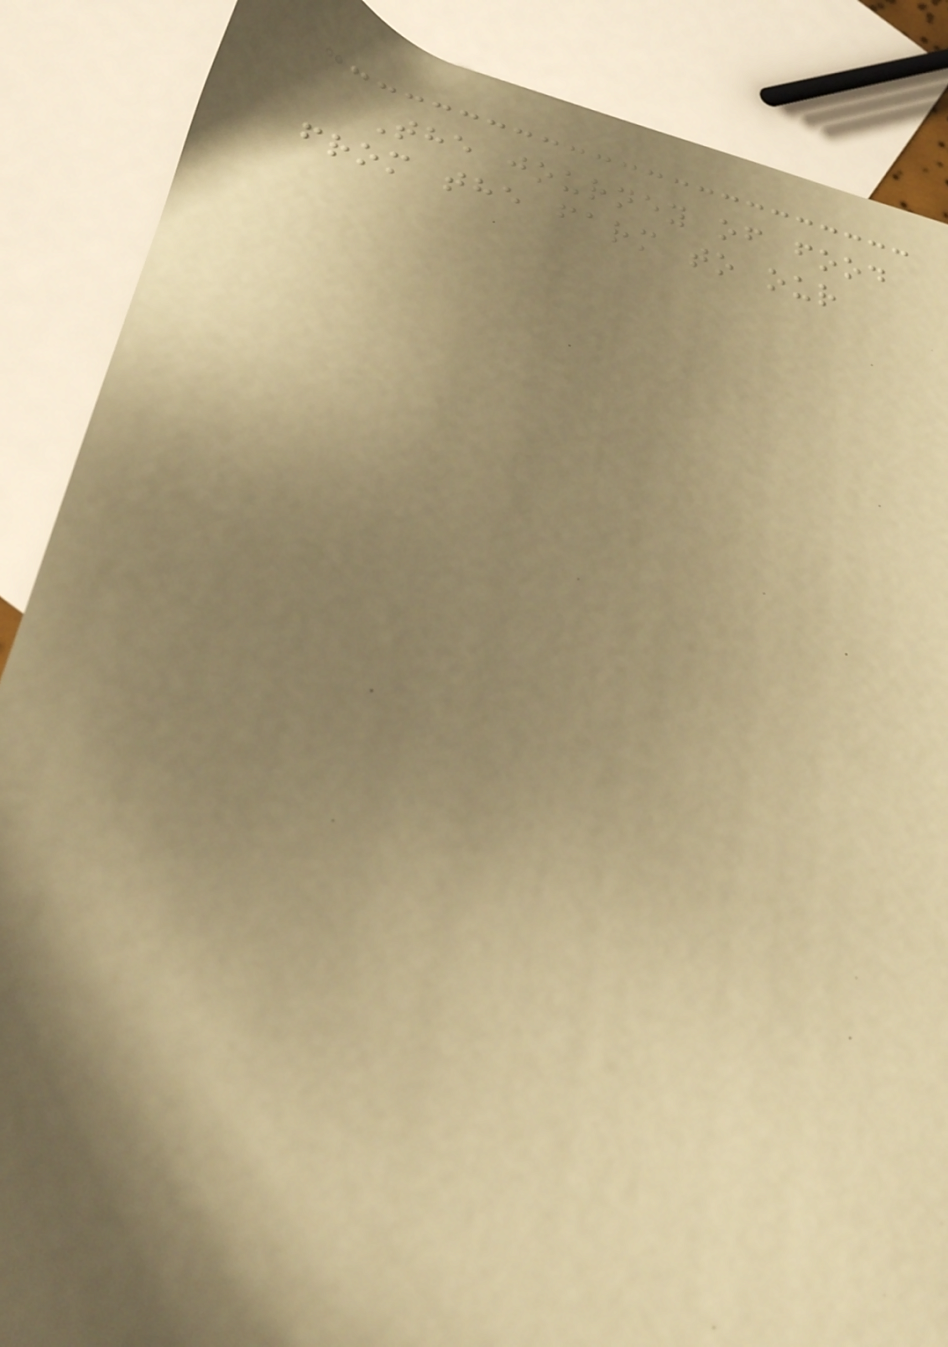The journey of food
from the farm to our
